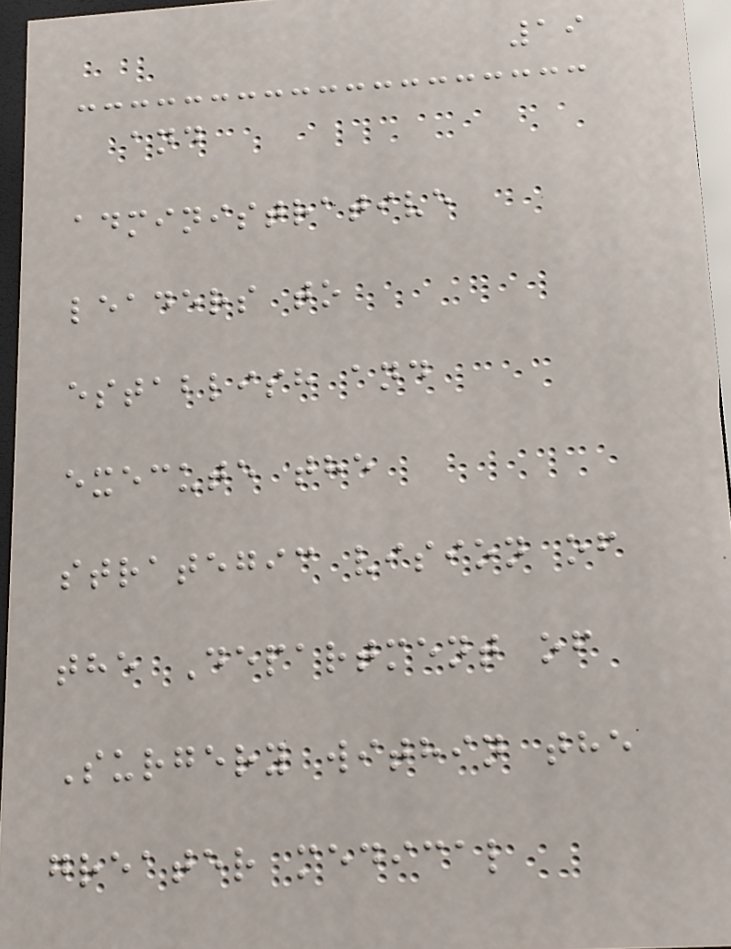19
and
administrative
leaders to
establish and
execute the
strategic vision of
the Department of
Surgery within the
greater medical
